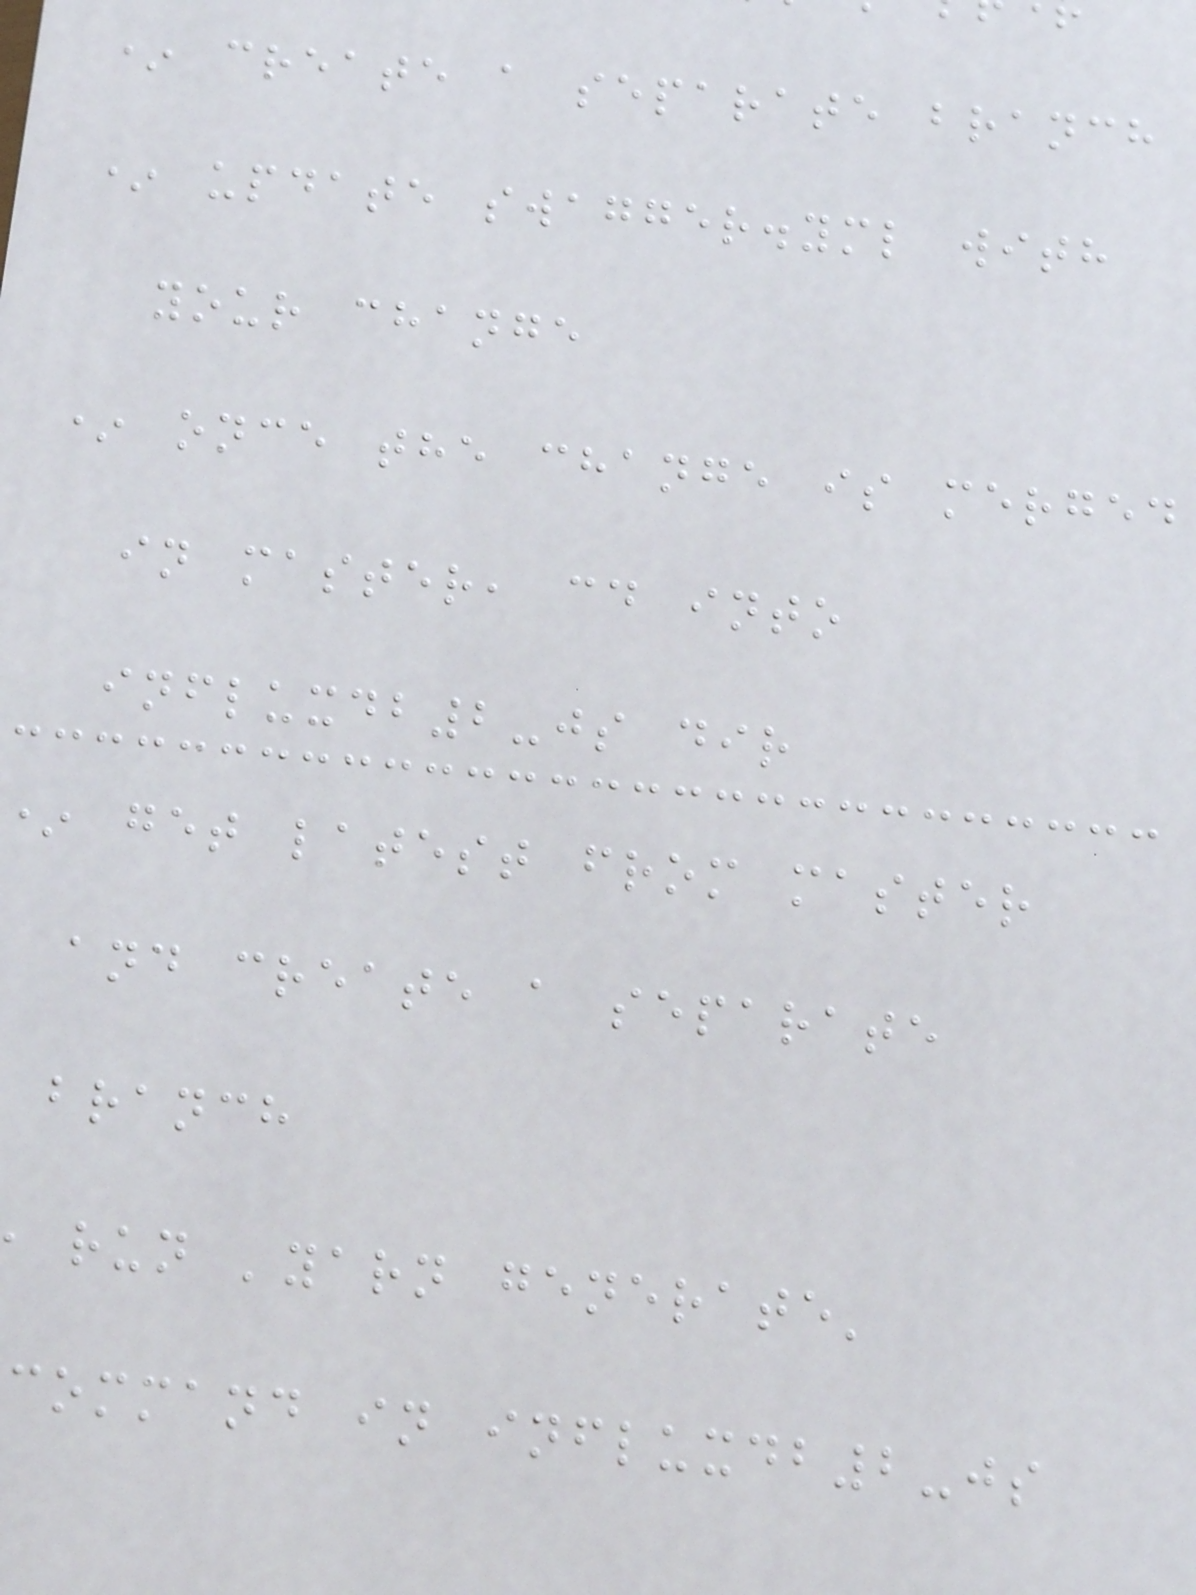* create a separate branch
* update swagger.yml with
your change
* once the change is merged
in master, cd into
influxdb2-js dir
get latest from master
and create a separate
branch
run 'yarn generate'
command in influxdb2-js
